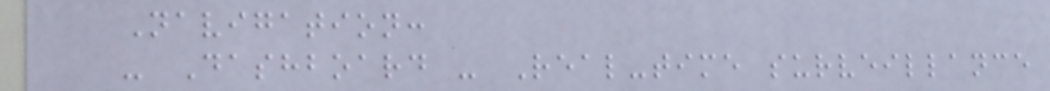Navigation:
- Dashboard - Real-time surveillance
